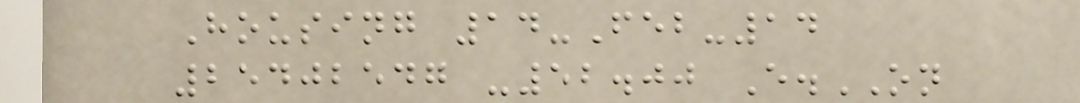Housing 14-Feb-14
25402547 -52.00 E.ON
